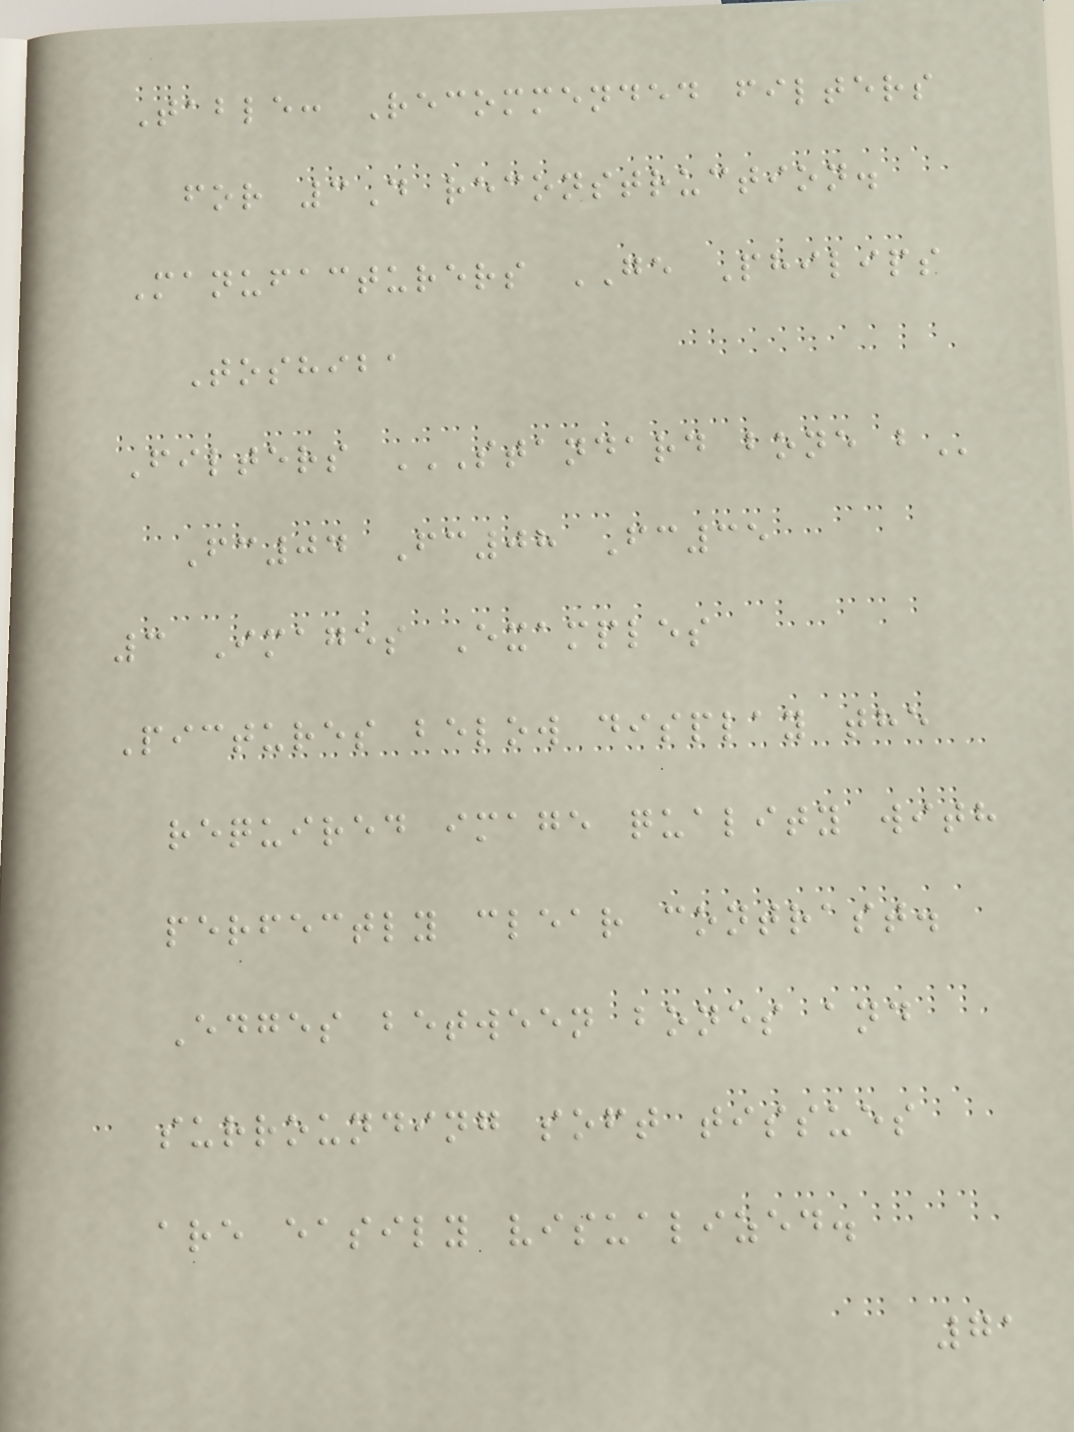Table: Recommended filters
for 3D reconstruction.
Manufacturers GE Philips
Toshiba
Filters STANDARD BONE B
Fc04 Fc08 Fc35
3 Images Examples
Pictures below display the
required image quality with
perfectly clear contrast.
Edges between bones and
surrounding soft tissues
are easily visualized.
71
